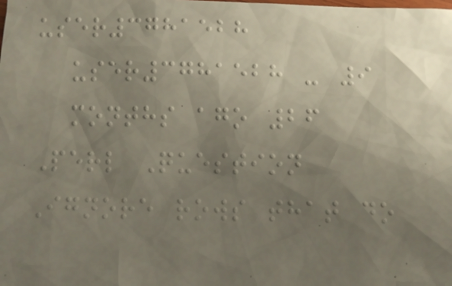user3781528
user3781528 - 9
months ago 26
Perl Question
Ignore rows that do
